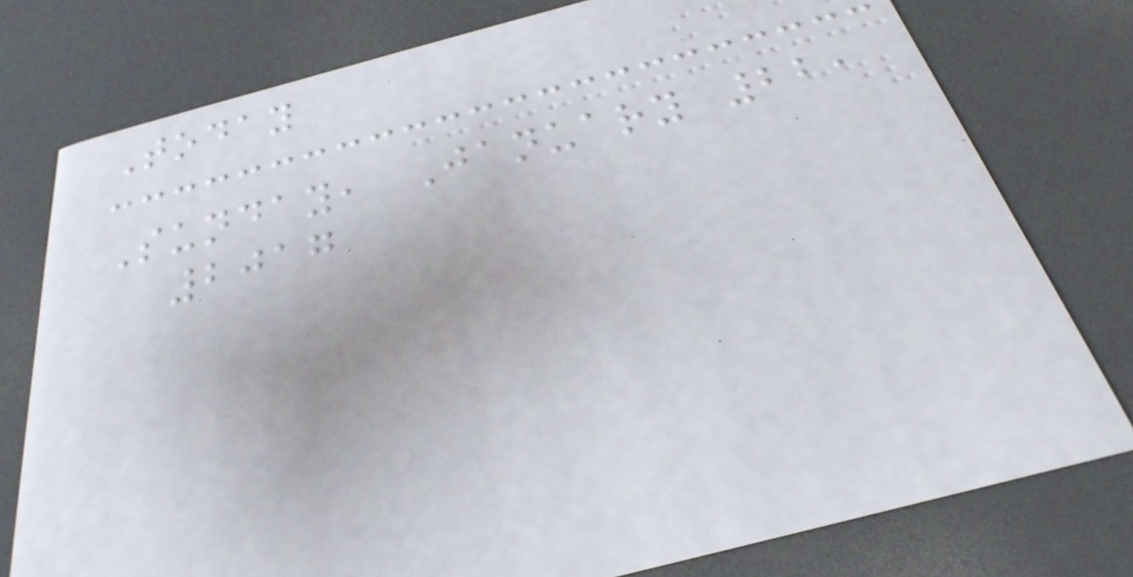Today
Sunday, January 22,
2017
